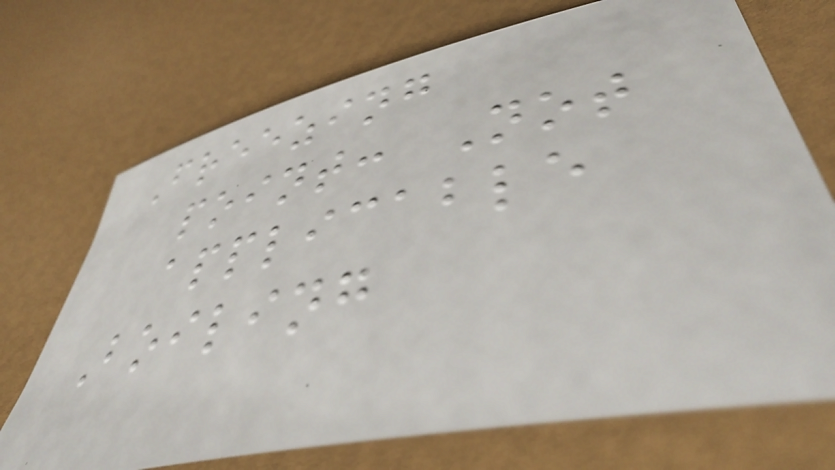Freezing
point: Not
applicable
Boiling
